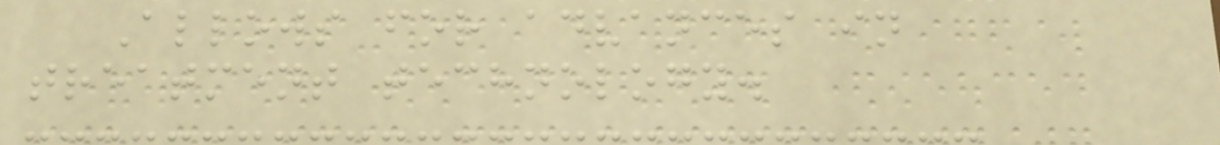Allows for advances in
treatment technology.
